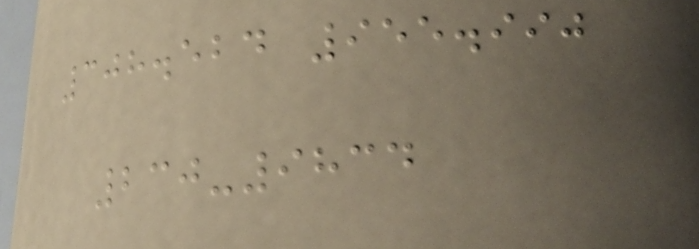308.524 955.990
230-9834
